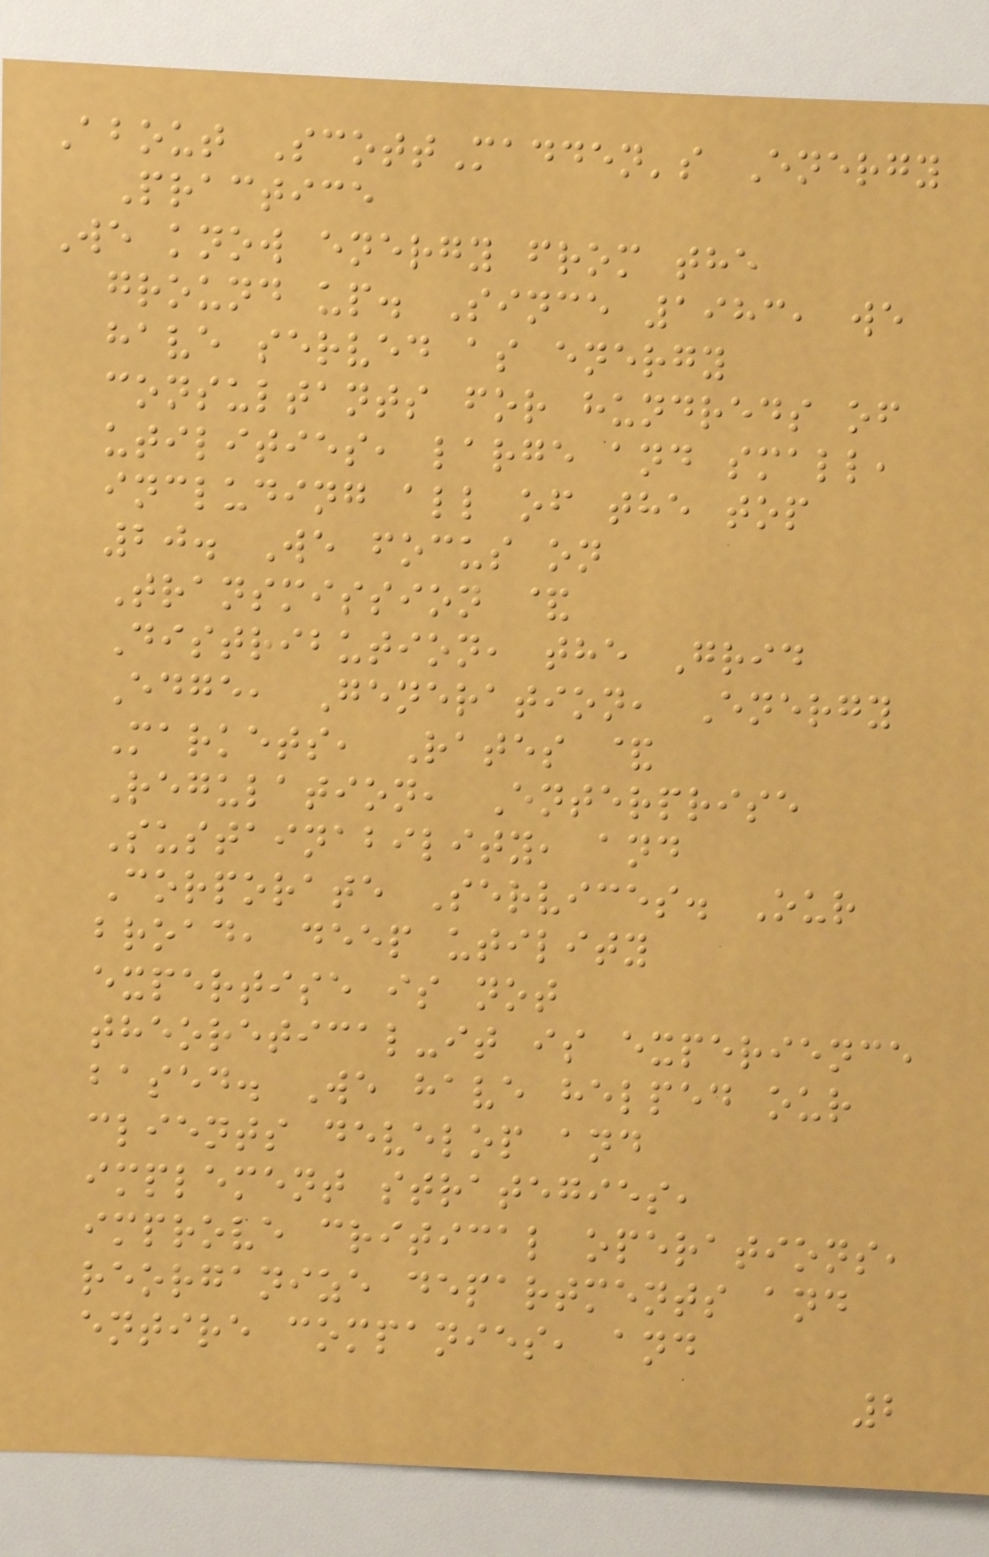About ScottMadden's Energy
Practice
We know energy from the
ground up. Since 1983, we
have served as energy
consultants for hundreds of
utilities, large and small,
including all of the top
20. We focus on
Transmission &
Distribution, the Grid
Edge, Generation, Energy
Markets, Rates &
Regulation, Enterprise
Sustainability, and
Corporate Services. Our
broad, deep utility
expertise is not
theoretical-it is experience
based. We have helped our
clients develop and
implement strategies,
improve critical operations,
reorganize departments and
entire companies, and
2
